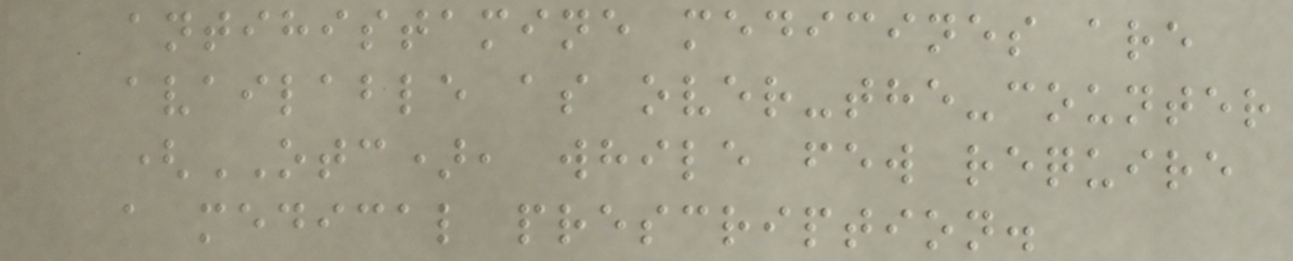antihistamine medicines are
available as over-the-counter
(OTC), while few require
a medical prescription.
